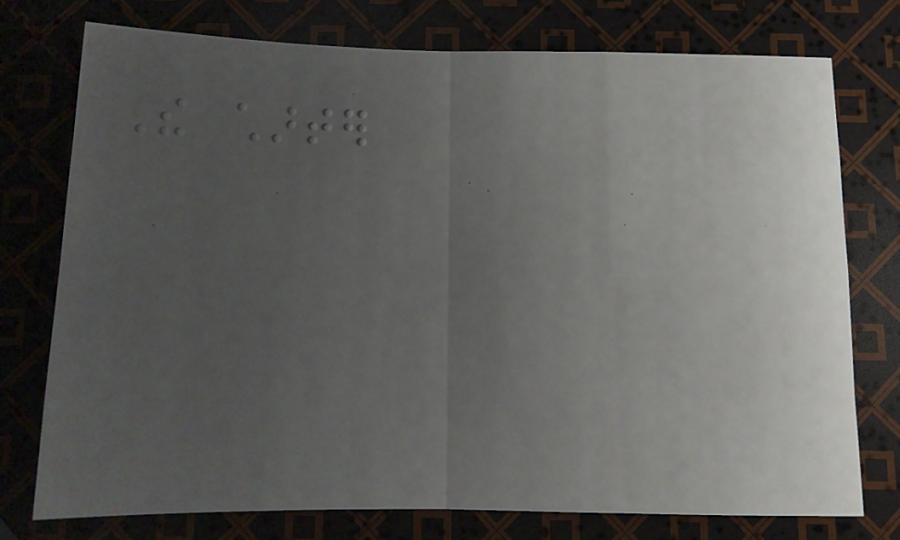The charter
